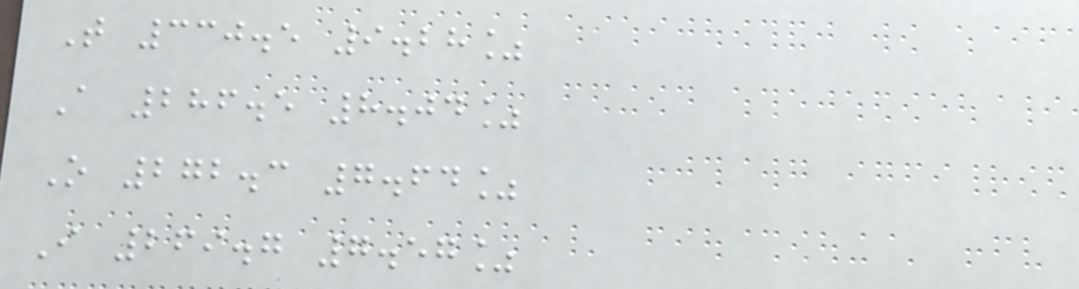T 330.5 9.28%
A 286.5 8.04%
O 272.3 7.64%
I 269.7 7.57%
